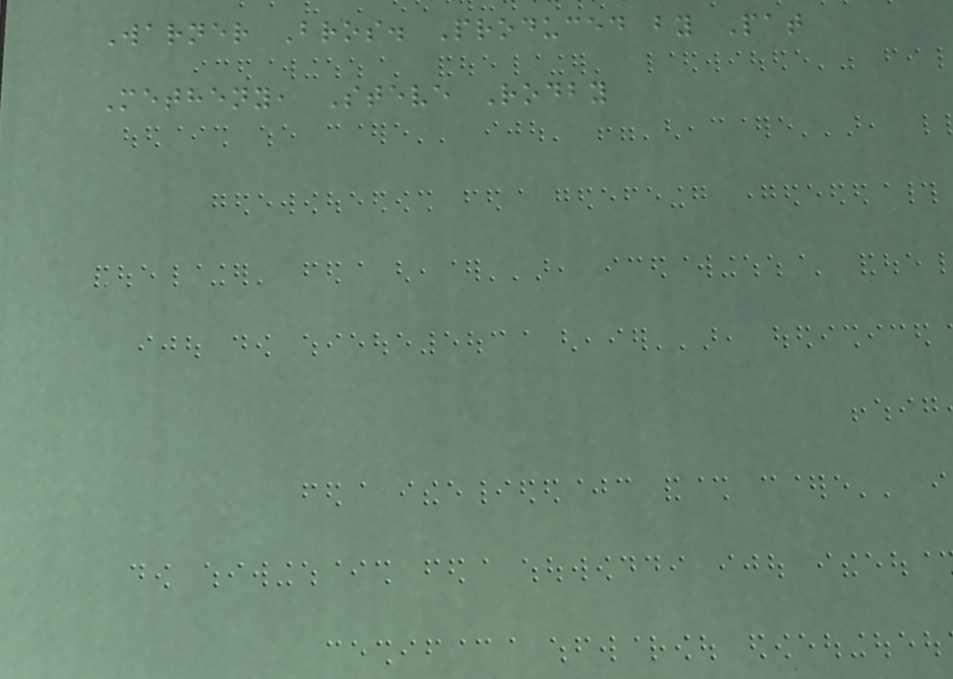Warner Bros. Produced by Pat
Metheny, Steve Rodby
